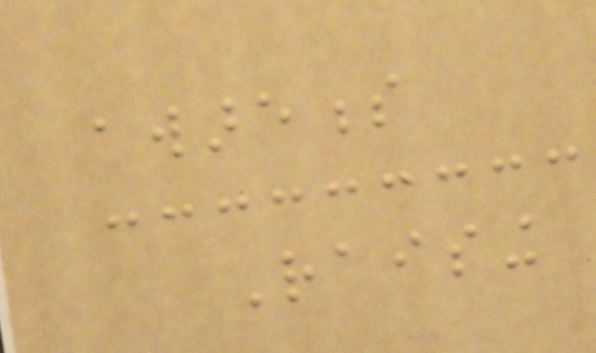awareness
Raising
